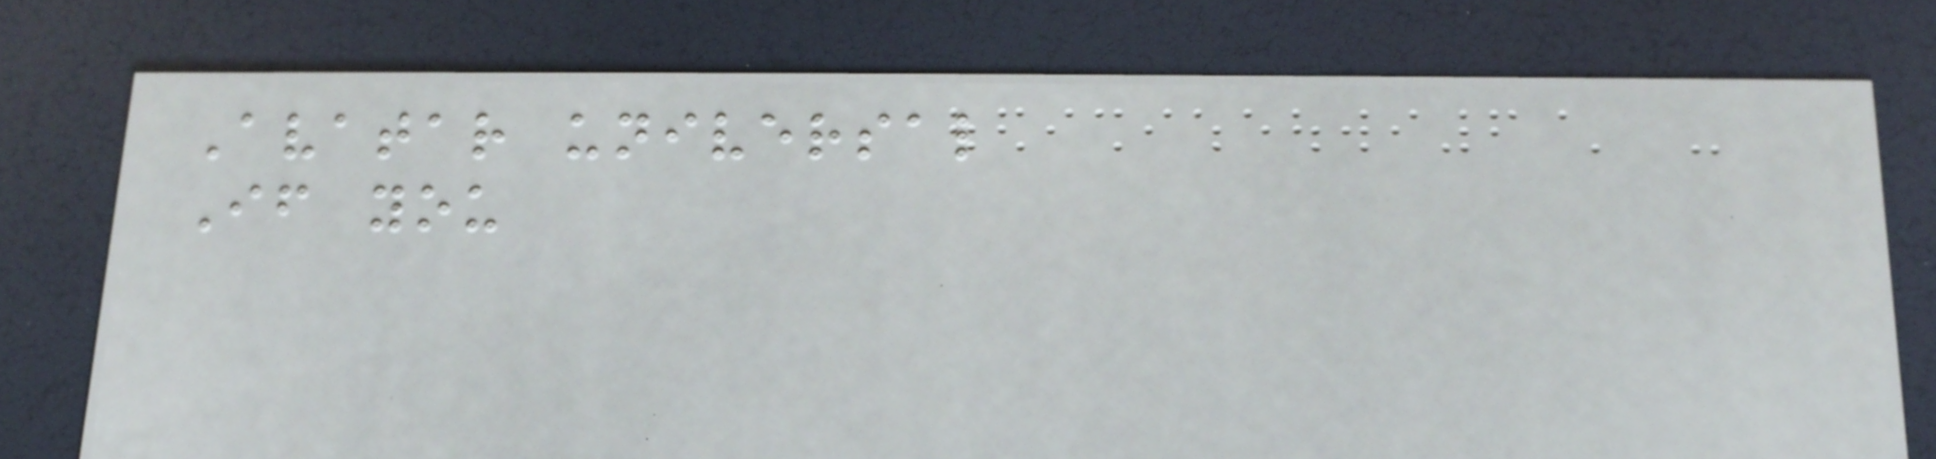Avatar universal
If you
